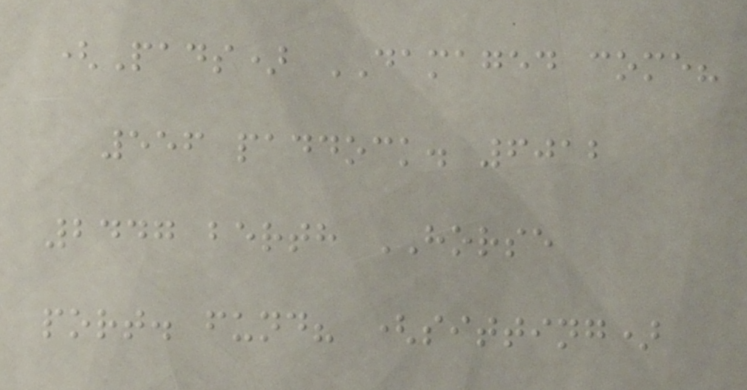(Pads) DAMAGED come?
556 paddock. 6012
2447 berth HORSE
port. fund? (sitting)
